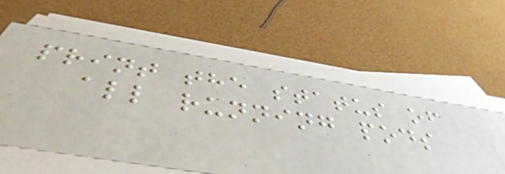print the status of
all running pods
